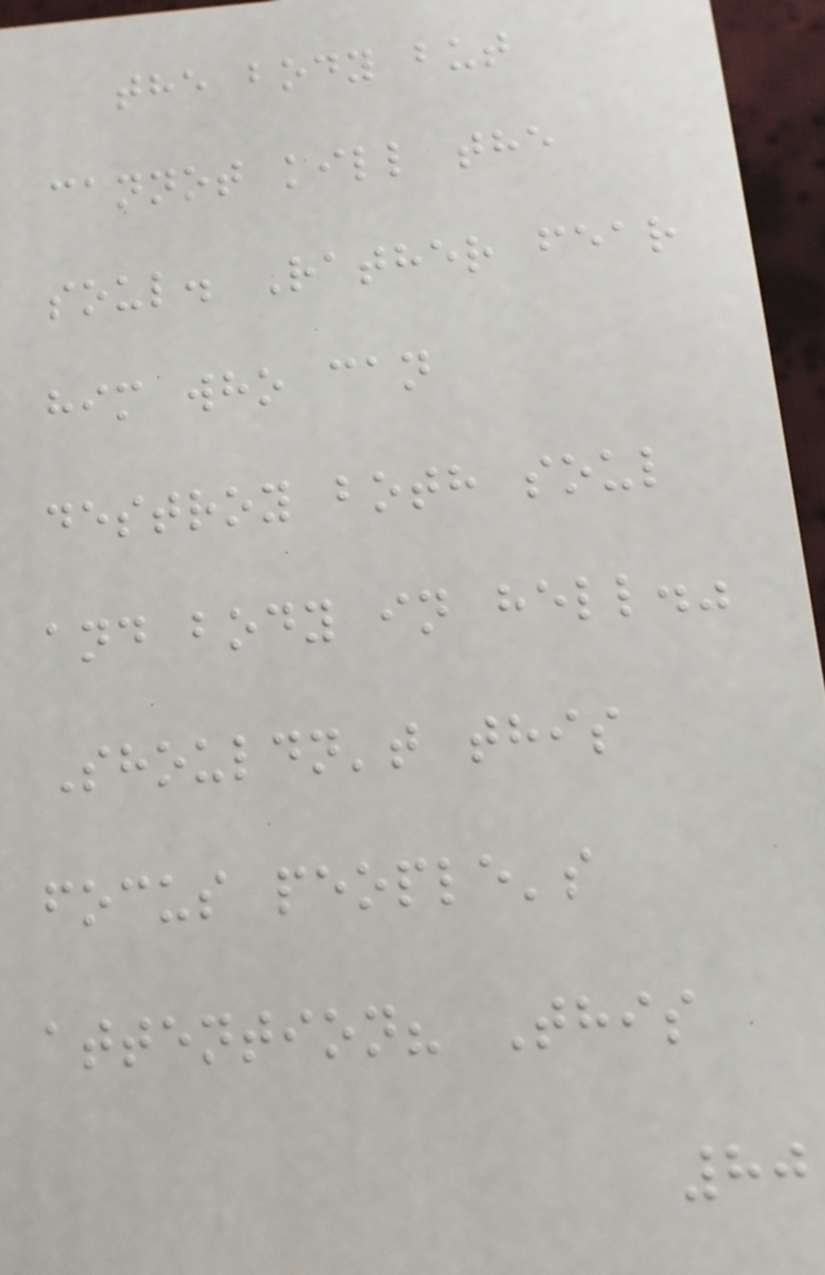the body but
cannot kill the
soul. Rather fear
him who can
destroy both soul
and body in hell."
Shouldn't this
focus people's
attention? This
80
